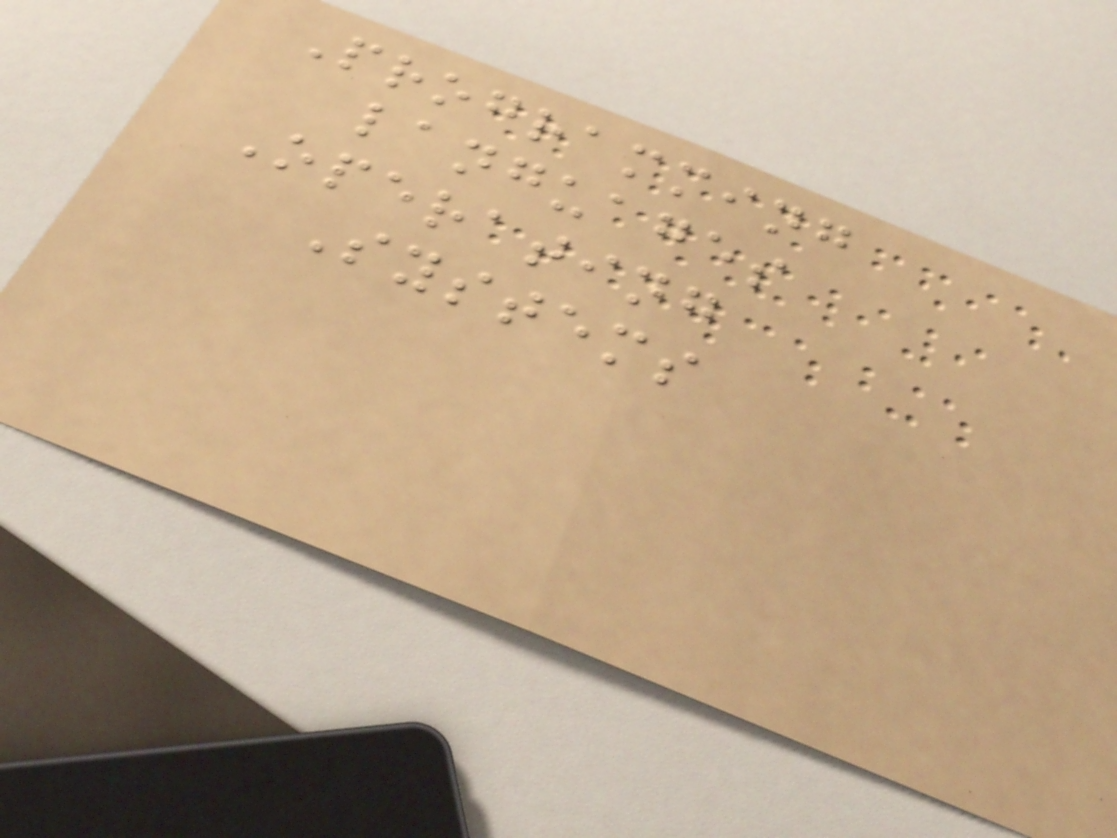Programming
languages
Operating
Systems
